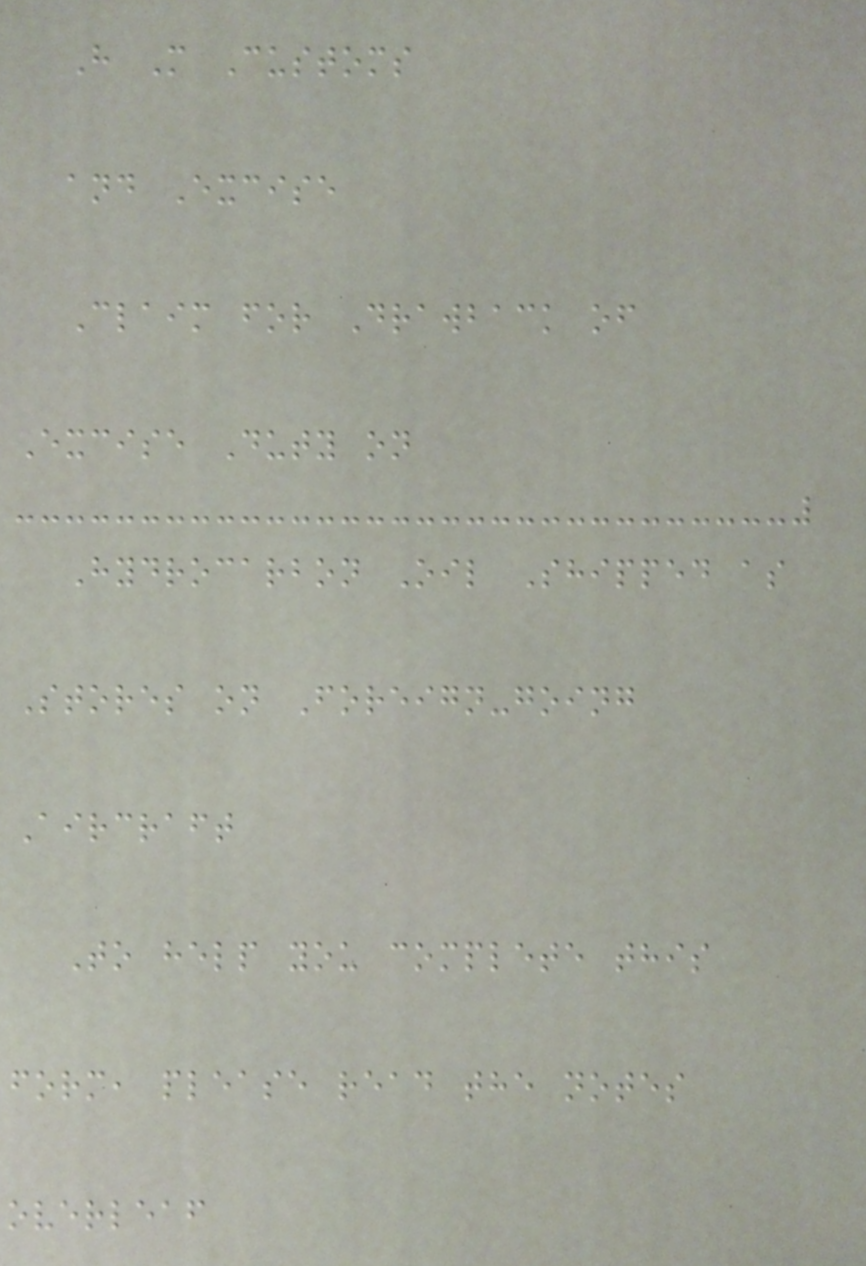H M Customs
and Excise
Claim for Drawback of
Excise Duty on
Hydrocarbon Oil Shipped as
Stores on Foreign-going
Aircraft
To help you complete this
form, please read the notes
overleaf
